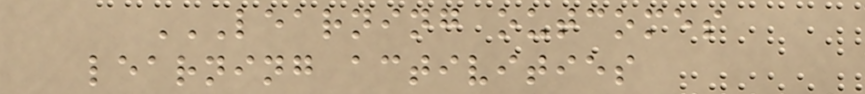LEARNING OUTCOMES
LEARNING ACTIVITIES
